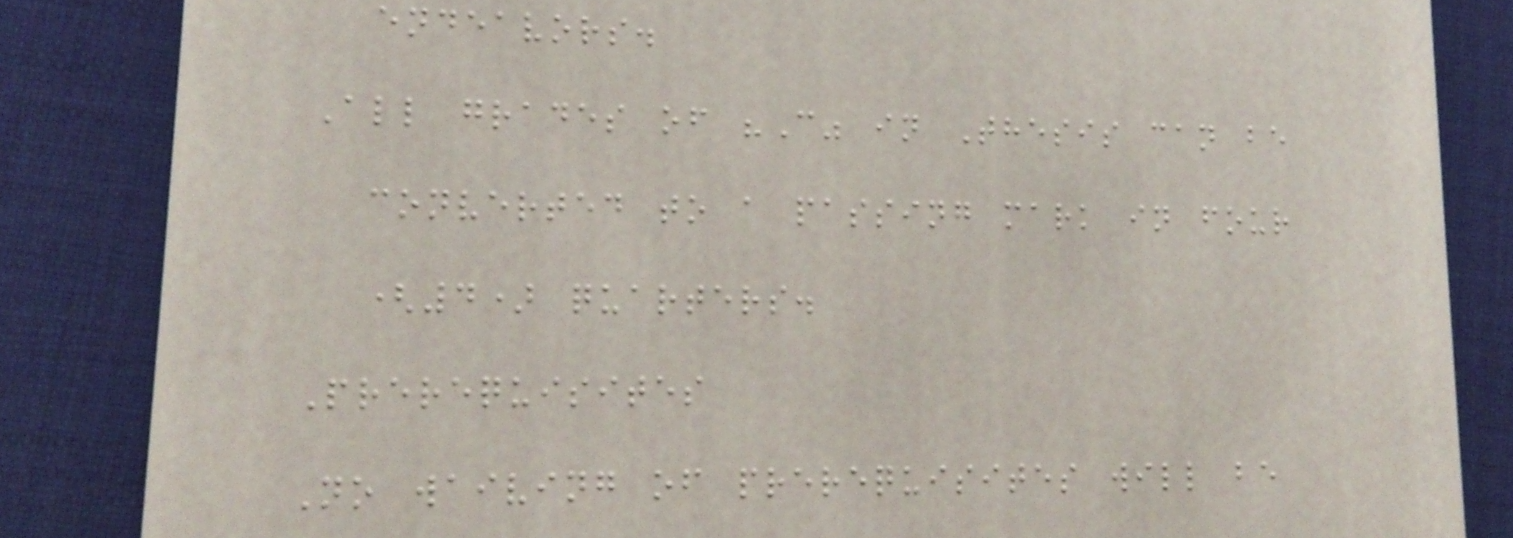endeavors.
All grades of "C" in Thesis can be
converted to a passing mark in four
(4) quarters.
Prerequisites
No waiving of prerequisites will be
